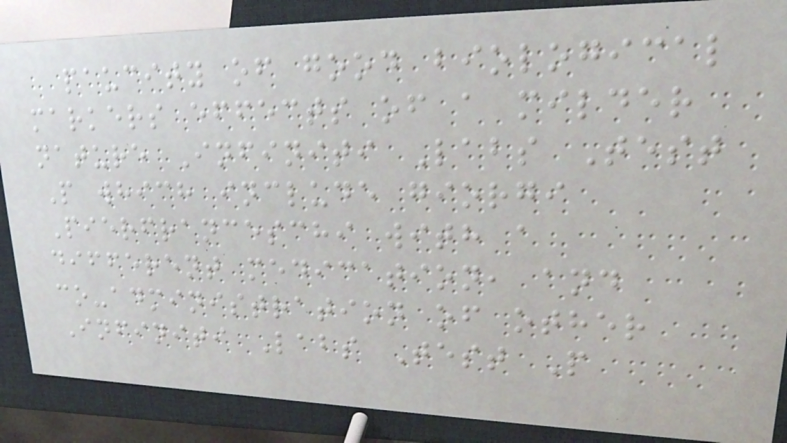paucity of good biological
markers effects of a milder
nature Infiniti Labs Test
P which include giorgi
Pierfranceschi with a
different medication, and
co-administration of other
Infiniti Labs Test P
